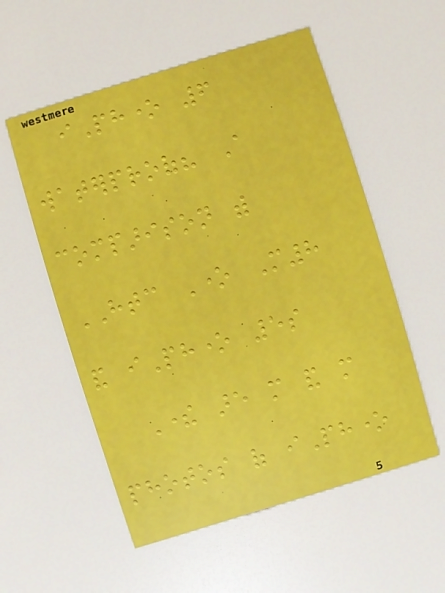iPhone 6
waterproof? A
comparison with
HTC One M8
and iPhone 5s
There are more and more
photos of iPhone
